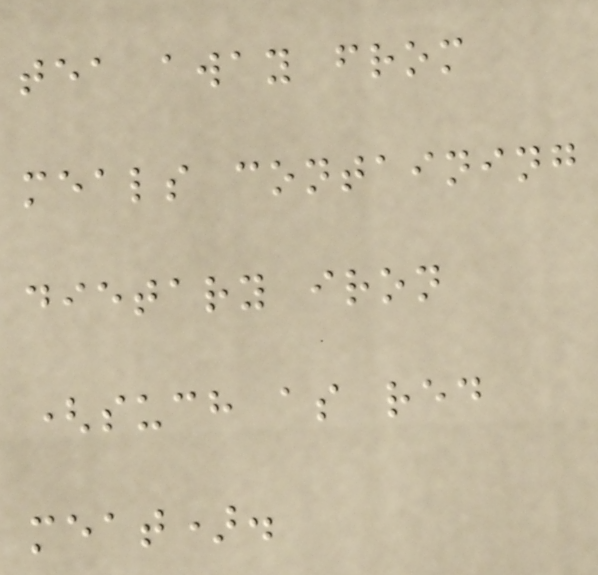tea away from
meals containing
dietary iron
(such as red
meat).
